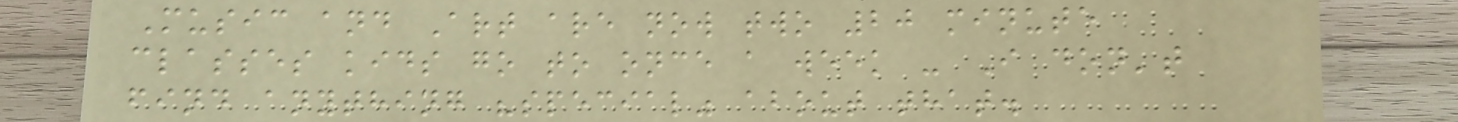Music and Art are now two 20 minute
classes kids go to once a week - I don't
find anything "special" about that.
